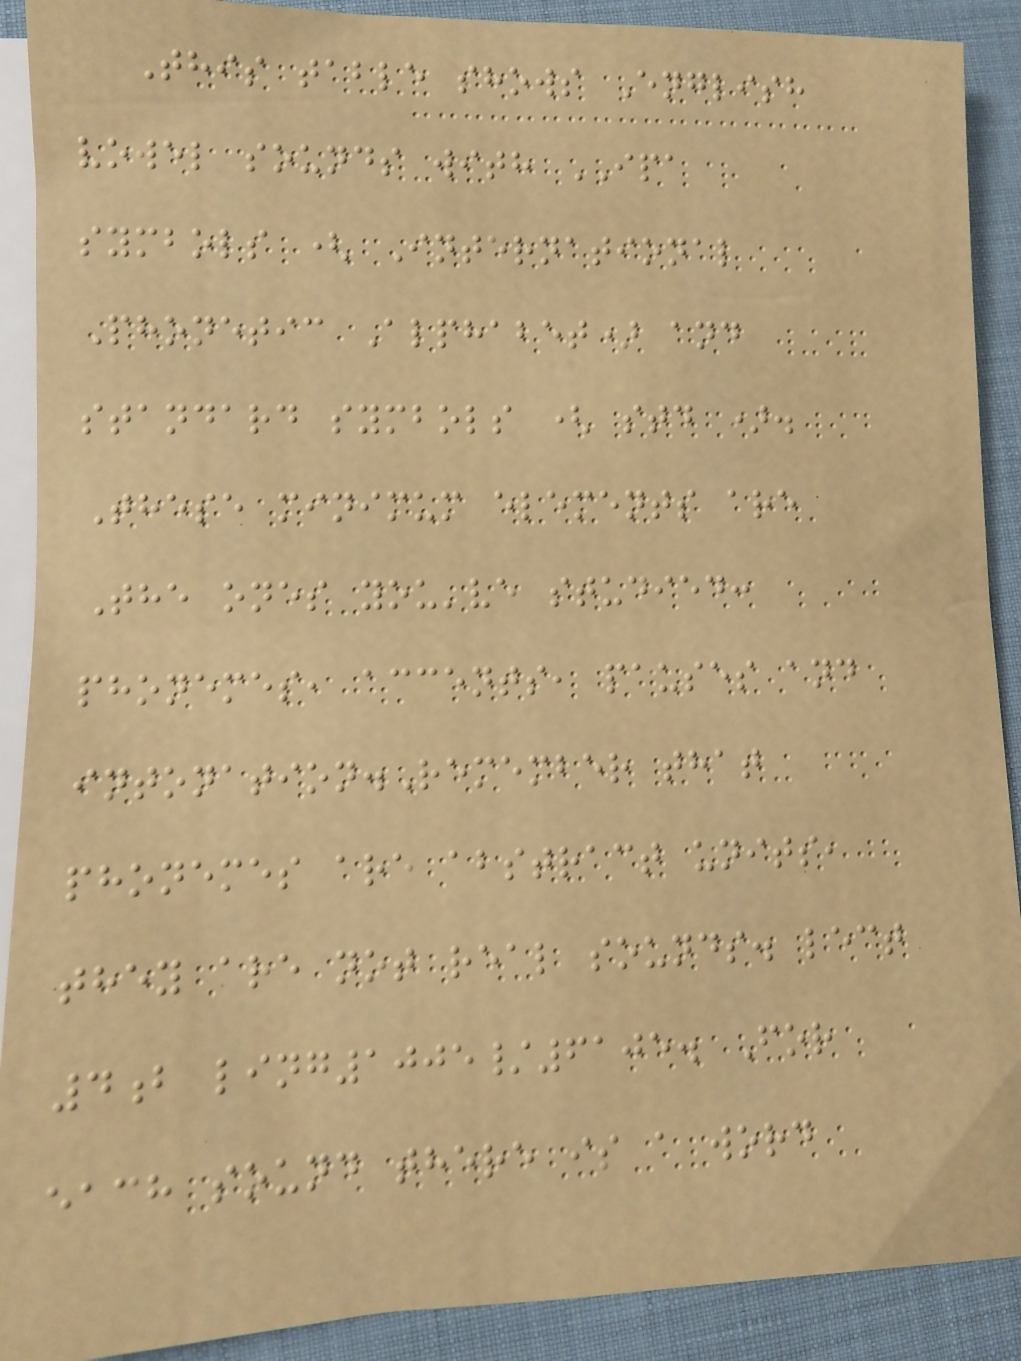This table shows English
vowel sounds with IPA
symbols ( International
Phonetic Alphabet) and
standard symbols ( std ).
These minimum elements are
The ones you've studied:
phonemes, accents, pauses and
intonation.Remember that
phonemes are abstract units,
they are not real sounds. lect
4b ling1005/6105. For
each sound there is a word
